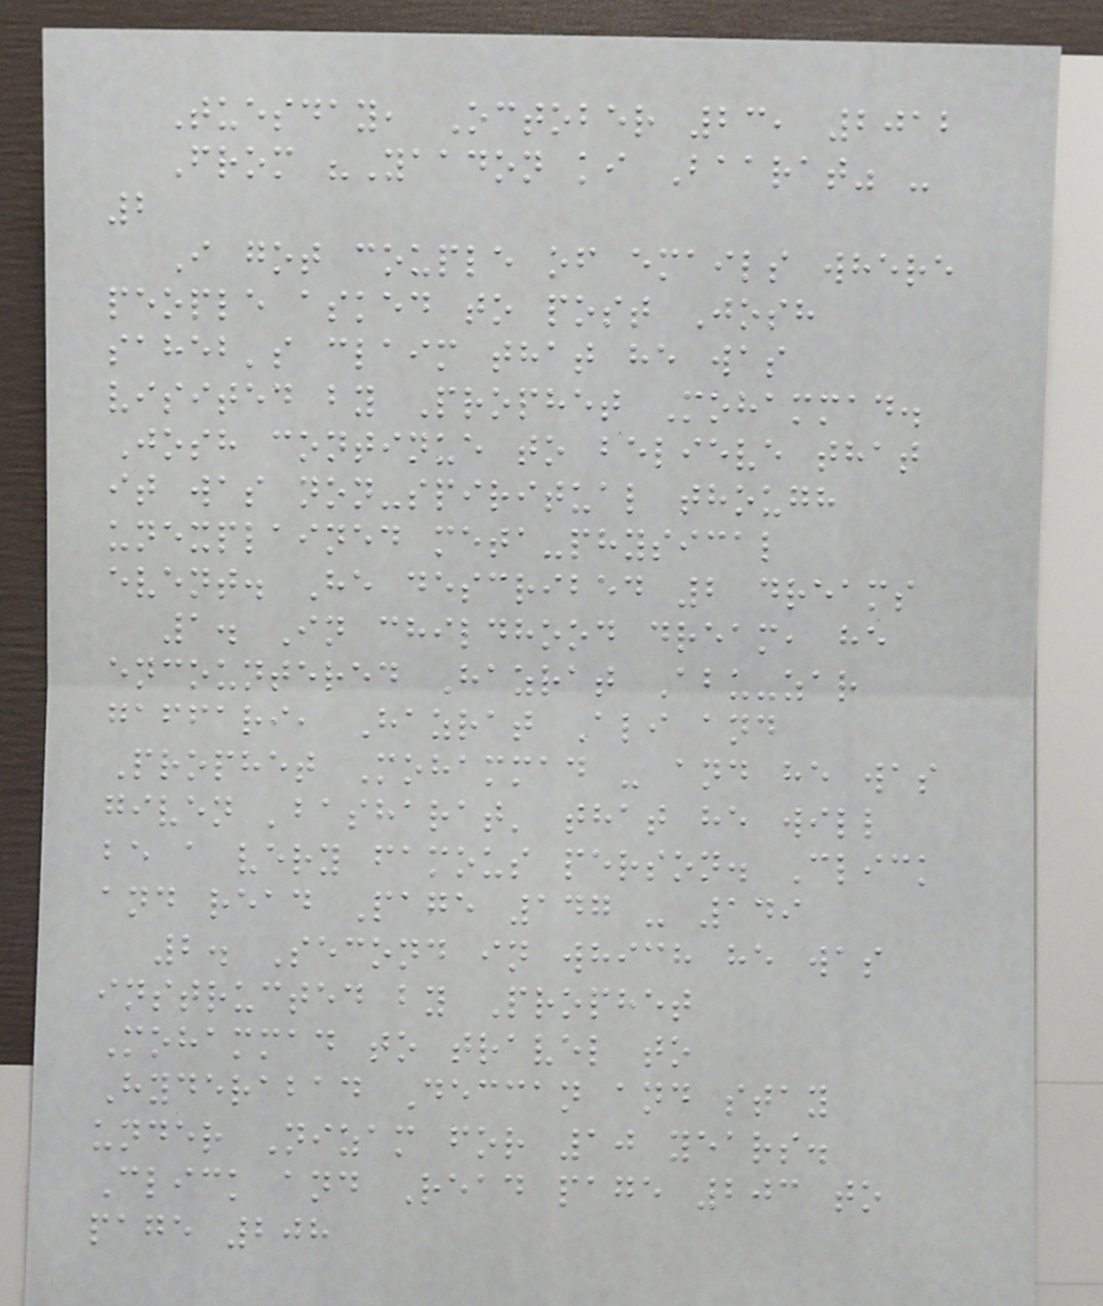Tuesday, October 23, 2012
From "Yaadon ki Baarat" -
2
I got couple of emails where
people asked to post Josh
saheb's claim that he was
visited by Prophet Mohammad.
Josh continue to believe that
it was non-spiritual though
unexplained meta-physical
event. He described 2 dreams
1. In childhood dream, he
encountered Hazrat Abu-zar
gaffari, Hazrat Ali and
Prophet Mohammad - and he was
given 'basharat' that he will
be a very famous person. Click
and read Page 147 - 149
2. Second in which he was
instructed by Prophet
Mohammad to travel to
Hyderabad Deccan and stay
under Nizam for 10 years.
Click and Read page 203 to
page 208
